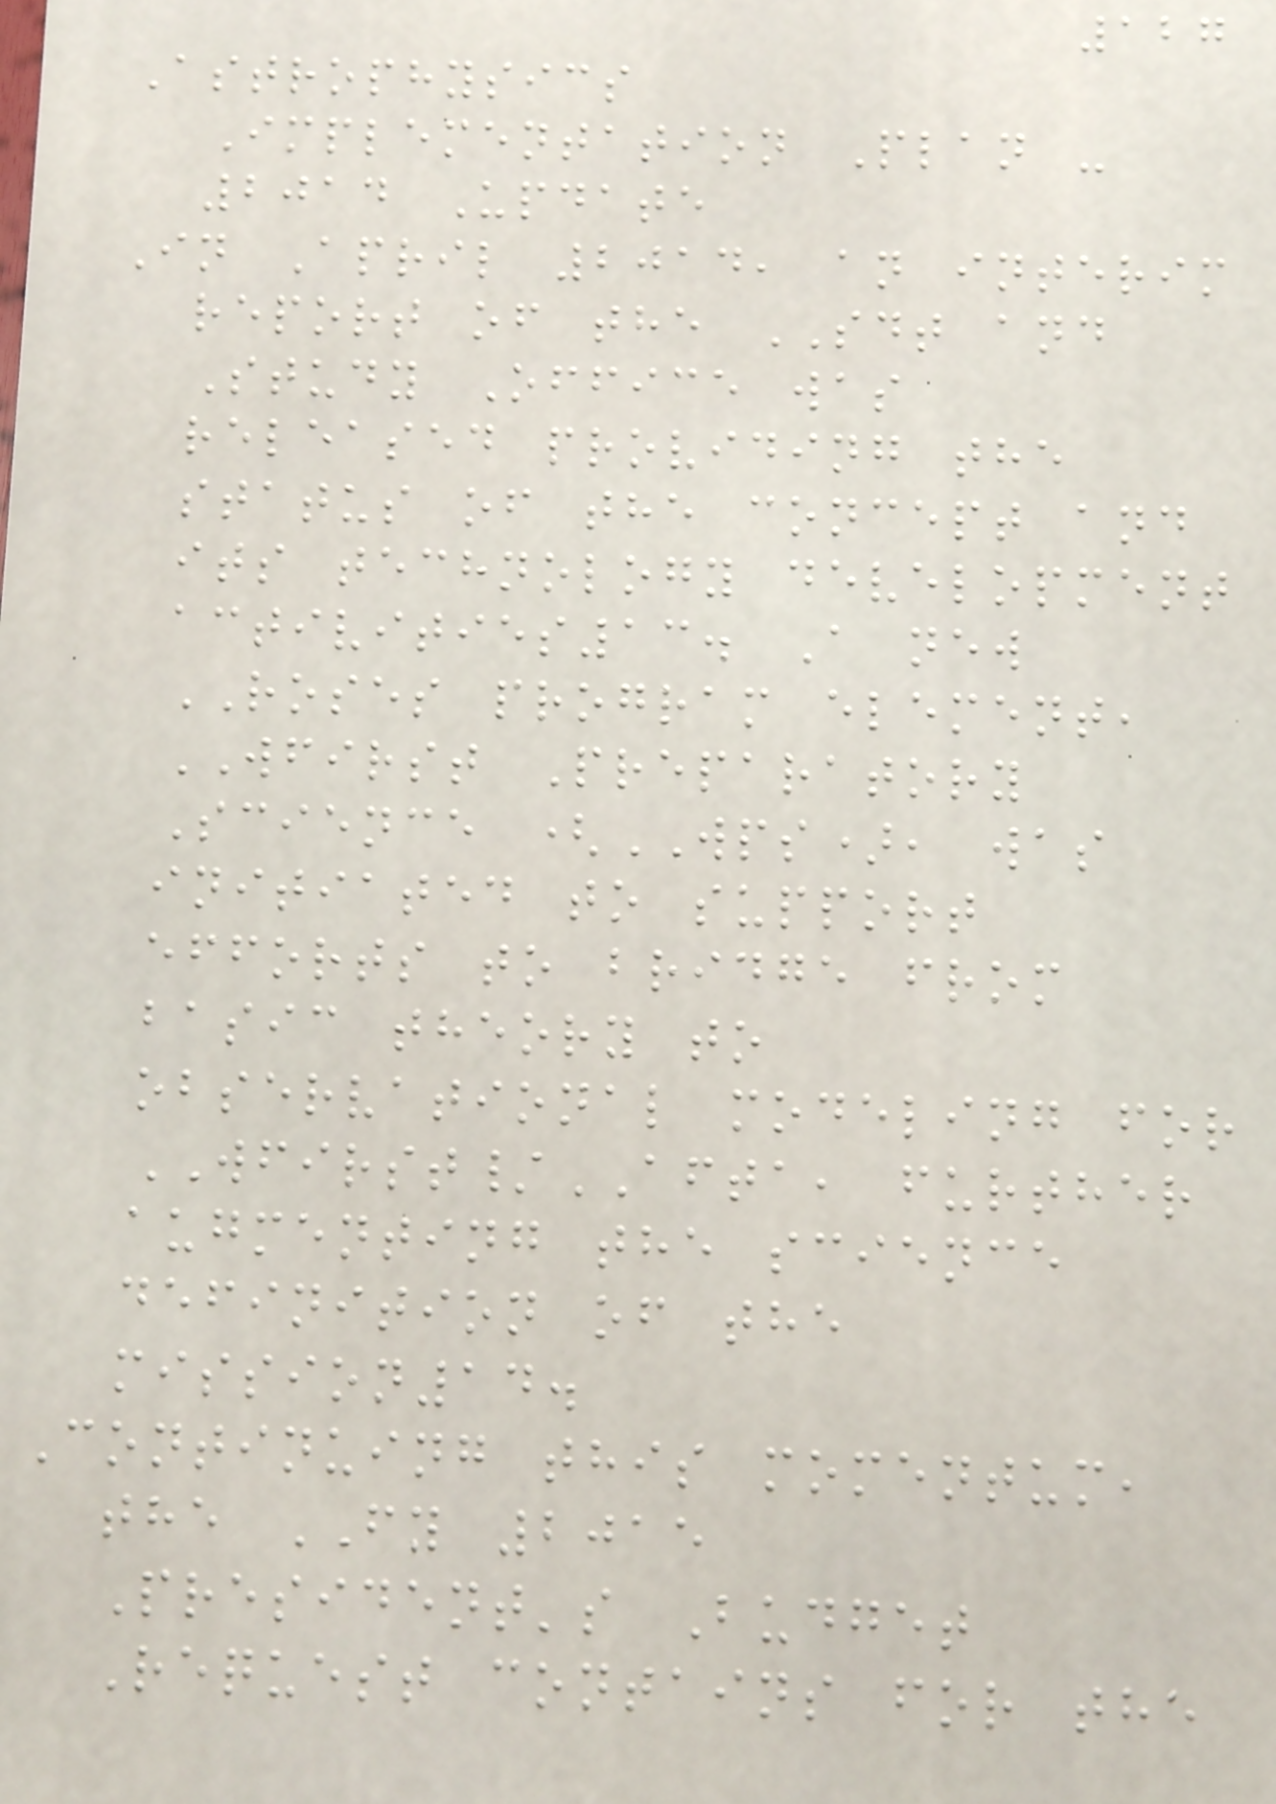127
Astrophysics
Implementation Plan -
2014 Update
In April 2014, an interim
report of the SDT and
Study Office was
released providing the
status of the concept and
its technology development
activities13. A new
ROSES program element,
WFIRST Preparatory
Science (WPS), was
initiated to support
efforts to bridge from
basic theory to
observational modeling for
WFIRST/AFTA, further
augmenting the science
definition of the
mission14.
Continuing this momentum,
the FY 2015
President's Budget
Request contains for the
